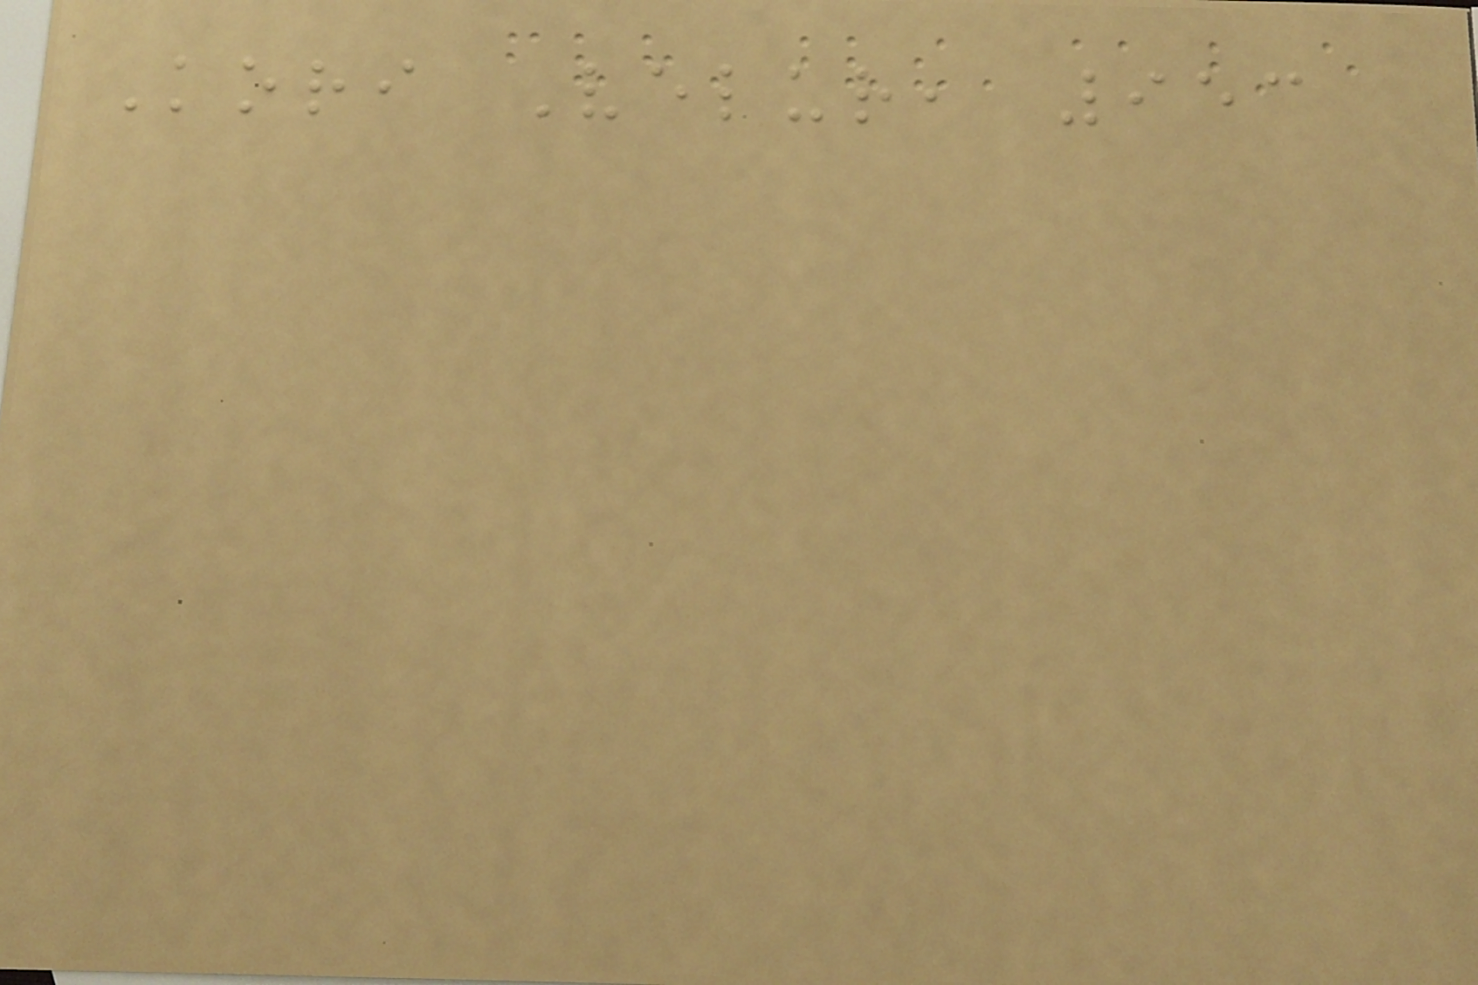Kori Velur, 953
